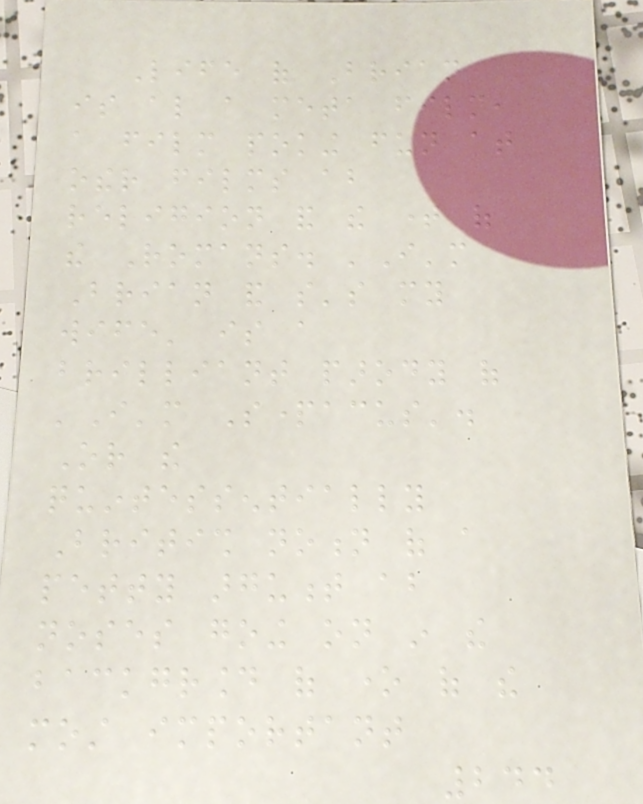Life of Brian
is also a meta film,
a film poking fun at
other films about
religion and the time of
the Romans. 'I'm
Brian and so's my
wife' is a
brilliant parody of
'I'm Spartacus'.
Or the
quintessentially
British notion of a
petty argument about
noses going on in the
background of one of the
most important
244
